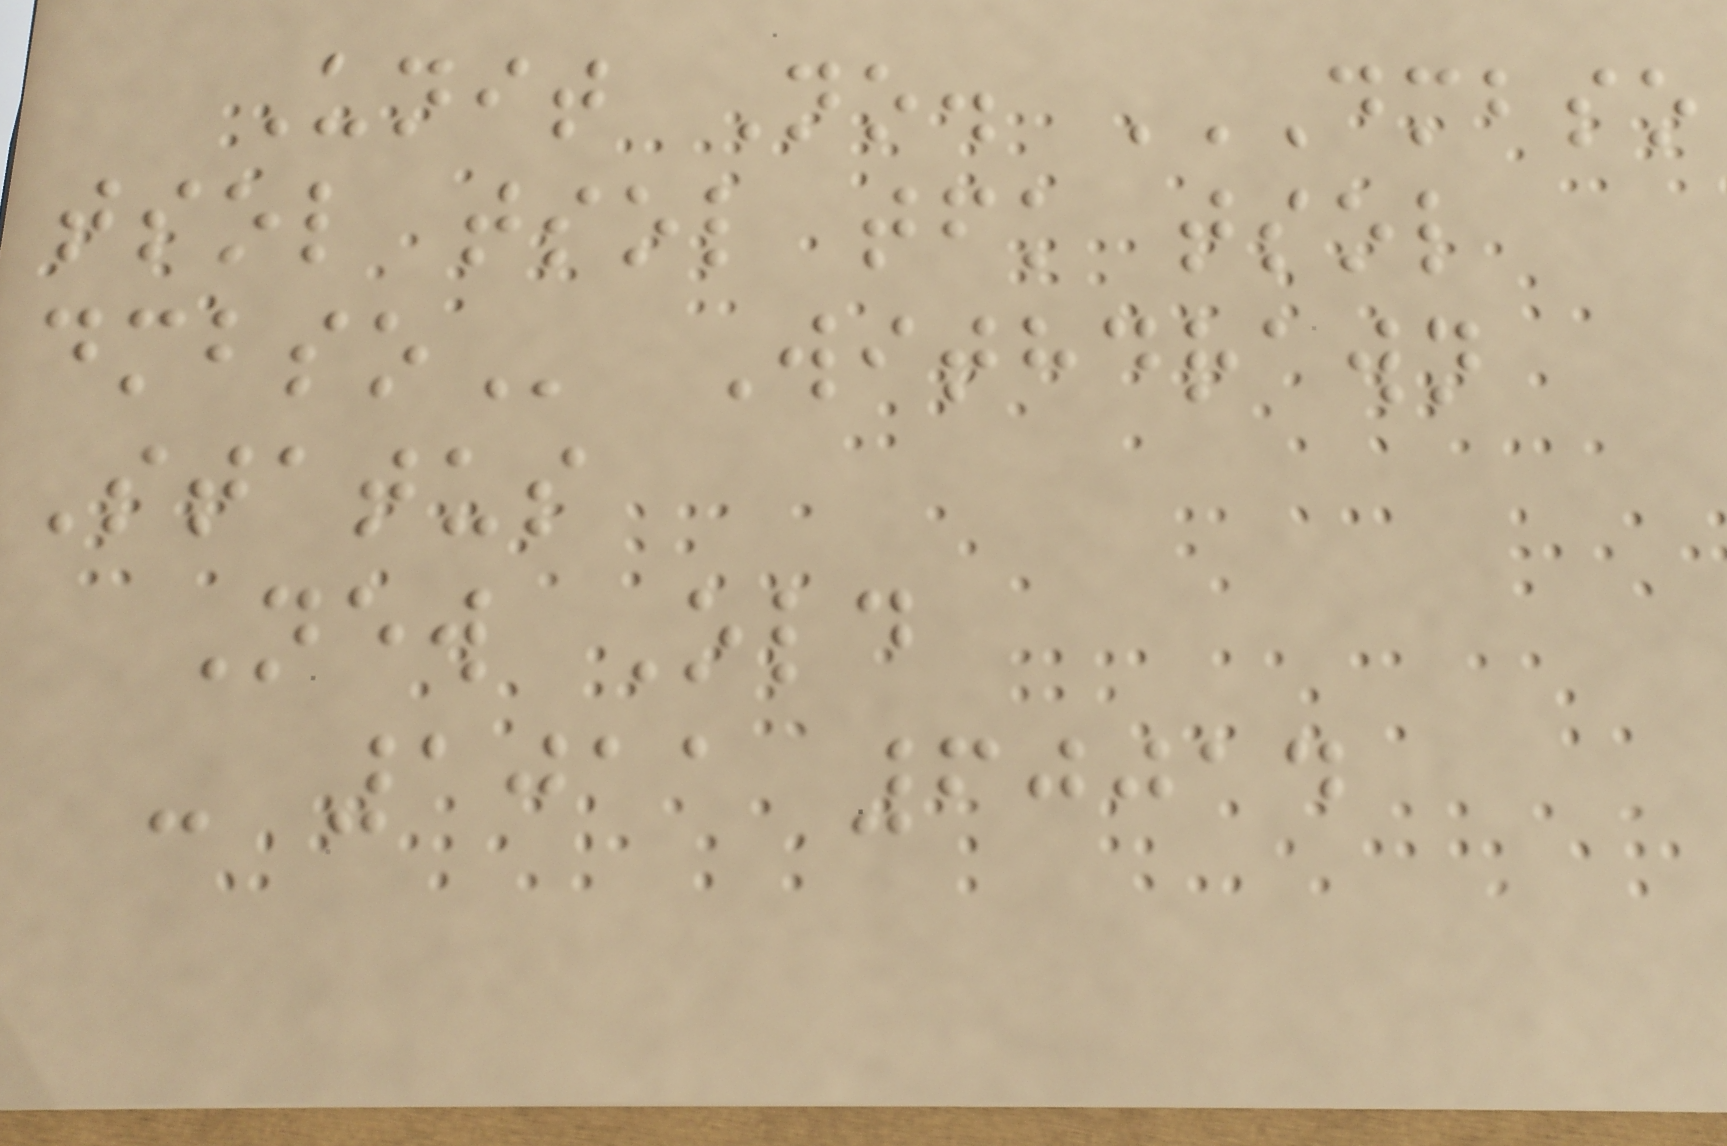Unit No. DMBSO
TSOL TSOL TFK TSOL
DMBSO Withdrawn
Status
New Old
- 1011 60014
